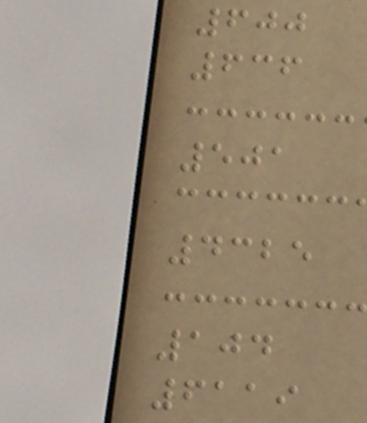600
636
501
4325
104
6119
